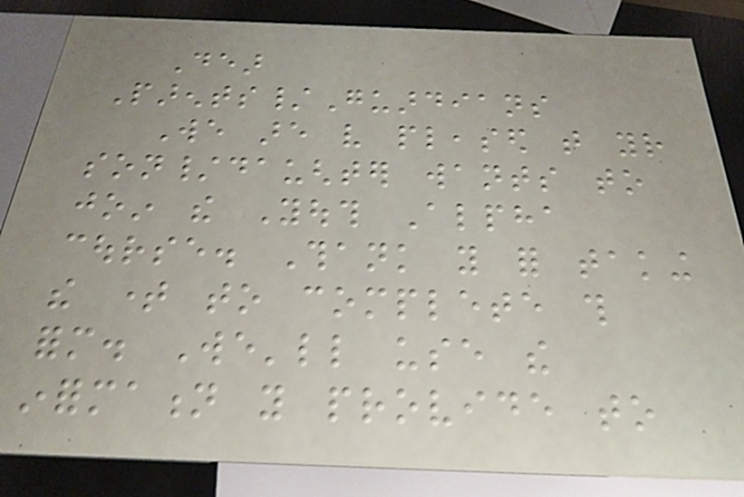Dear
Parents/Guardians
We are very pleased that your
son/daughter wants to
join the Youth Alpha
course. Thank you for taking
the time to complete this
form. We'll use the
information you provide to
